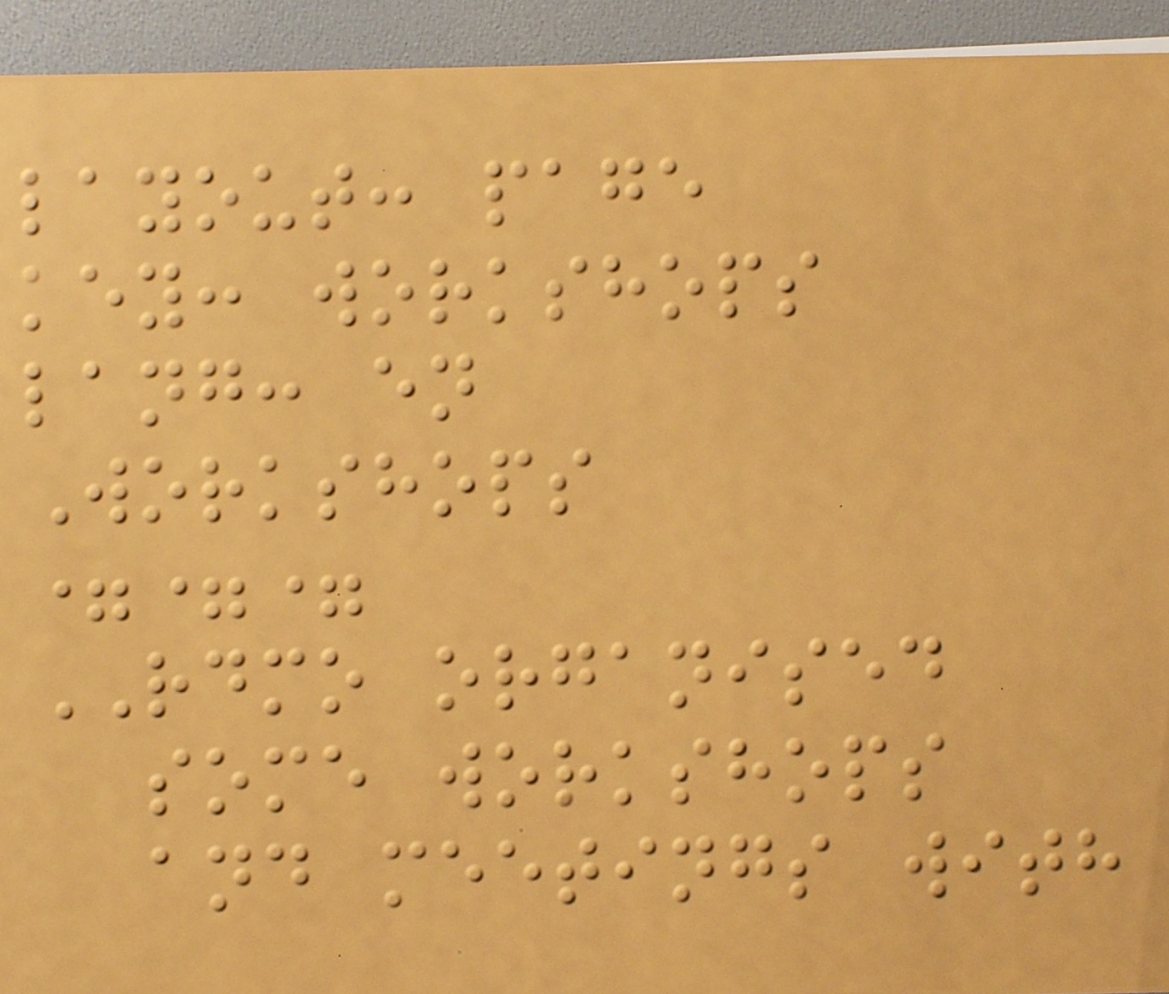layout: page
key: workshops
lang: en
Workshops
===
RDMO organised
some workshops
and meetings with
